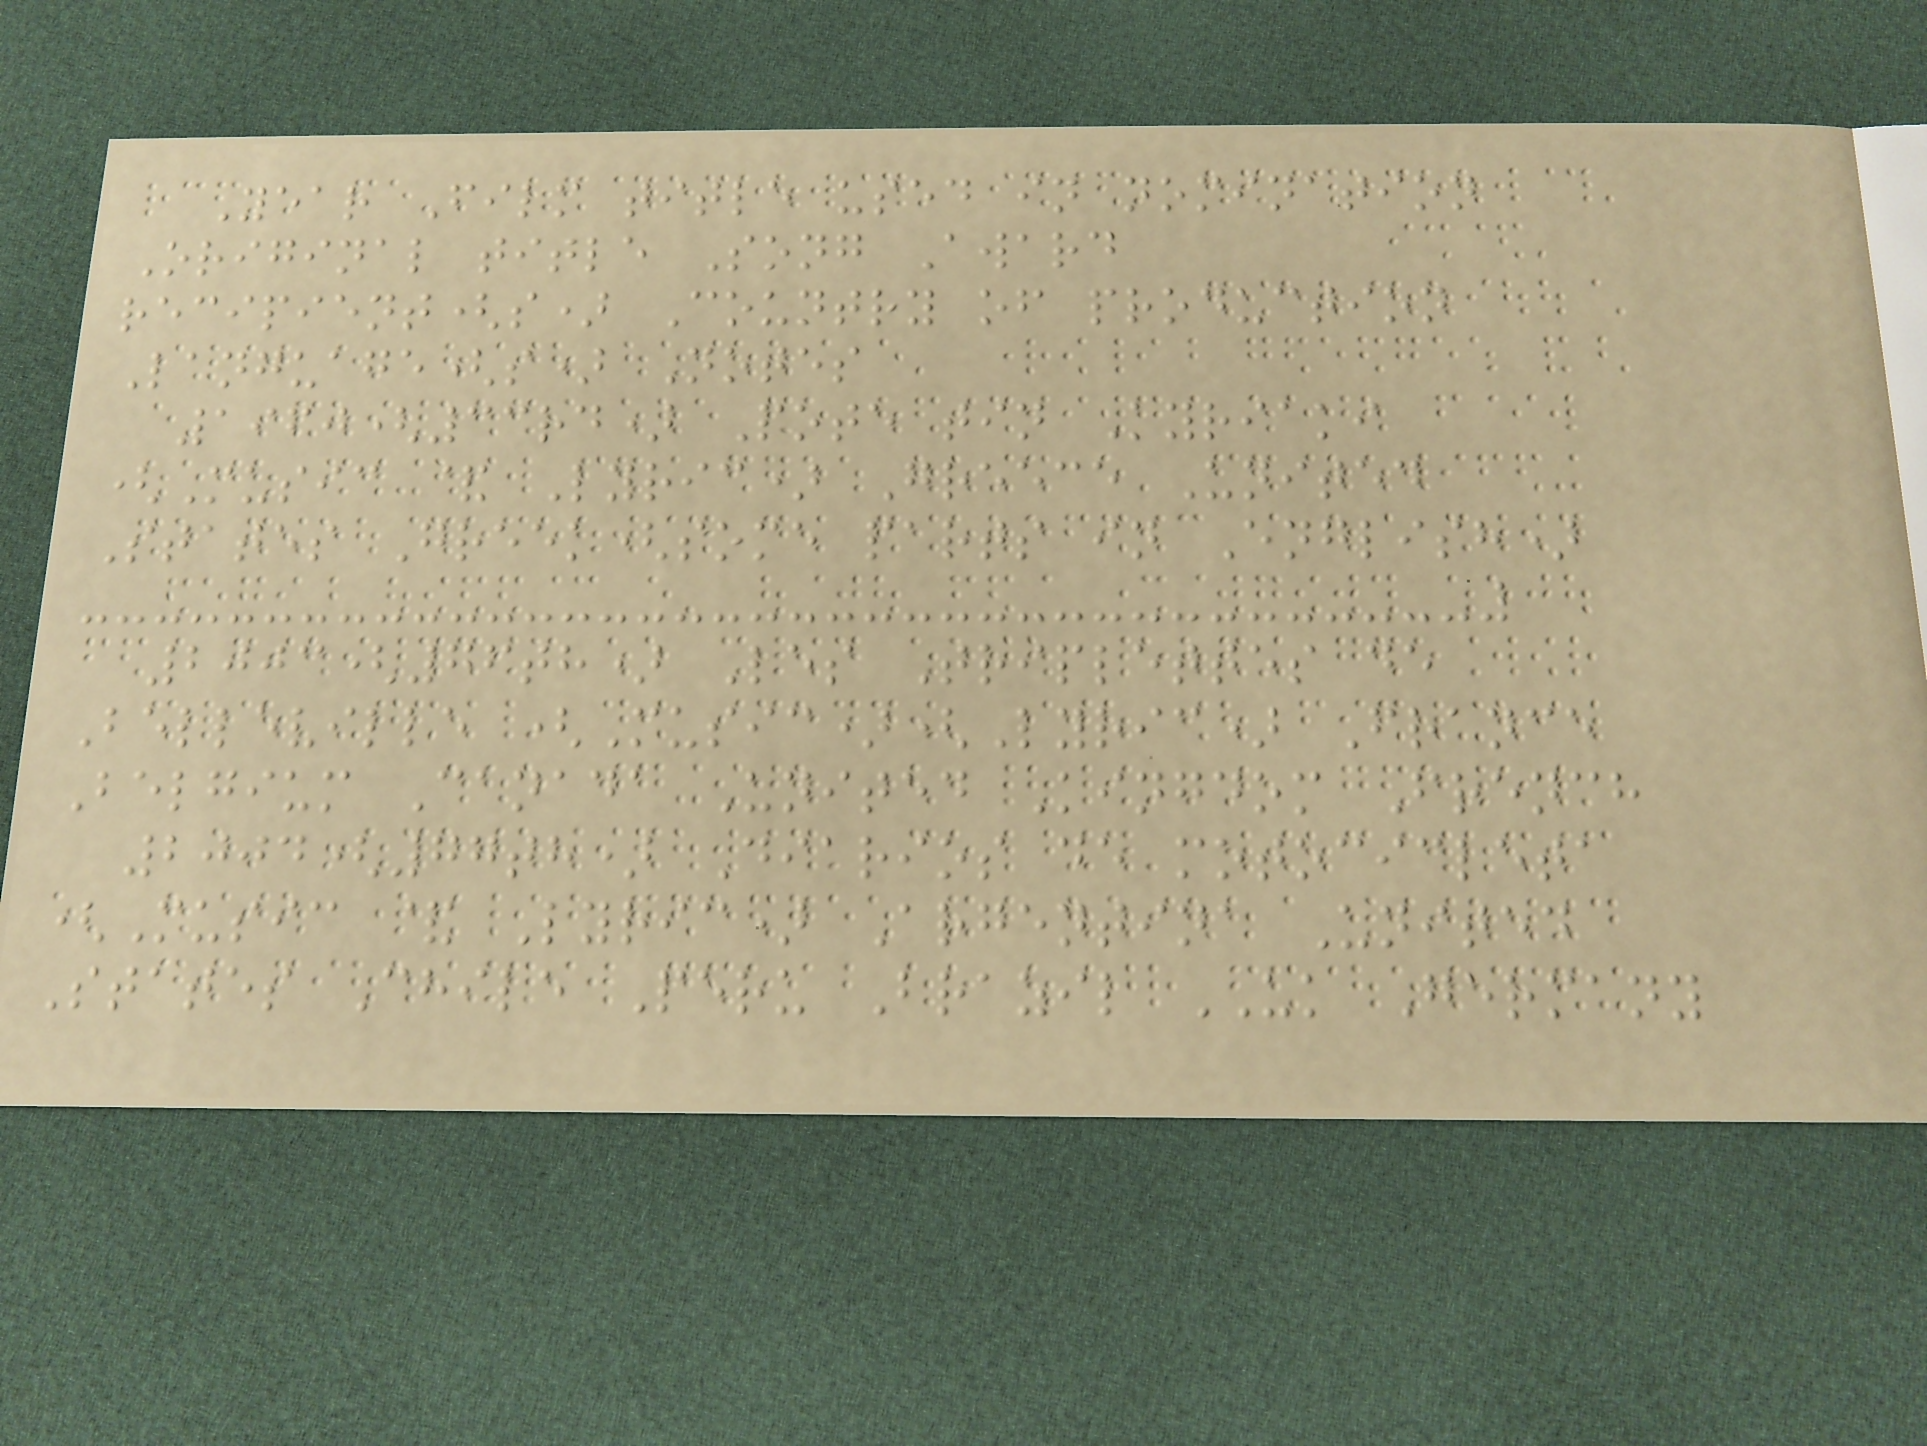Year Film title used in nomination
Original title Song Award
recipient(s) Country of production
Language(s) Notes
1960(33rd) Pote tin Kyriaki
(Music & Lyric) Greece United
States Greek(some parts in English)
2003(76th) Les Triplettes de
Belleville (Music)(Lyric) France
Belgium Canada United Kingdom French
2004(77th) Diarios de motocicleta
(Music & Lyric) Argentina United
States Chile Peru Brazil UK Germany
